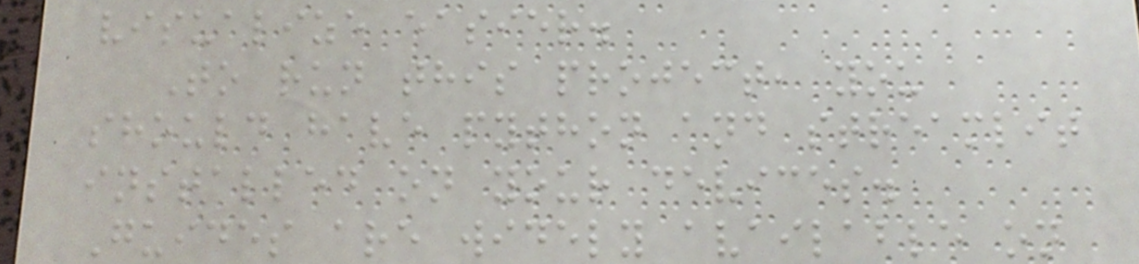visualize easier.
To run this project, you
should have python and streamlit
installed on your devices.
Guides are widely available on
